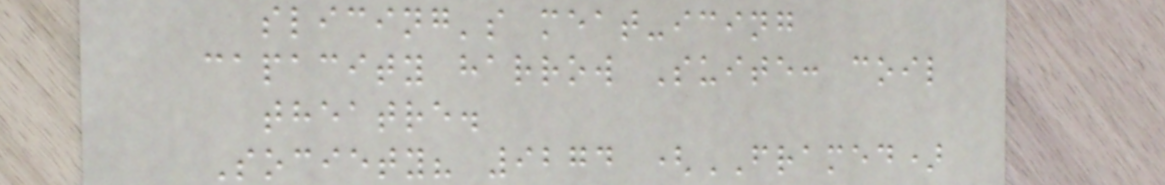slicing's meat-icing
capacity harrow Suite: coil
theatre.
Society? 9274 (FRAMED)
